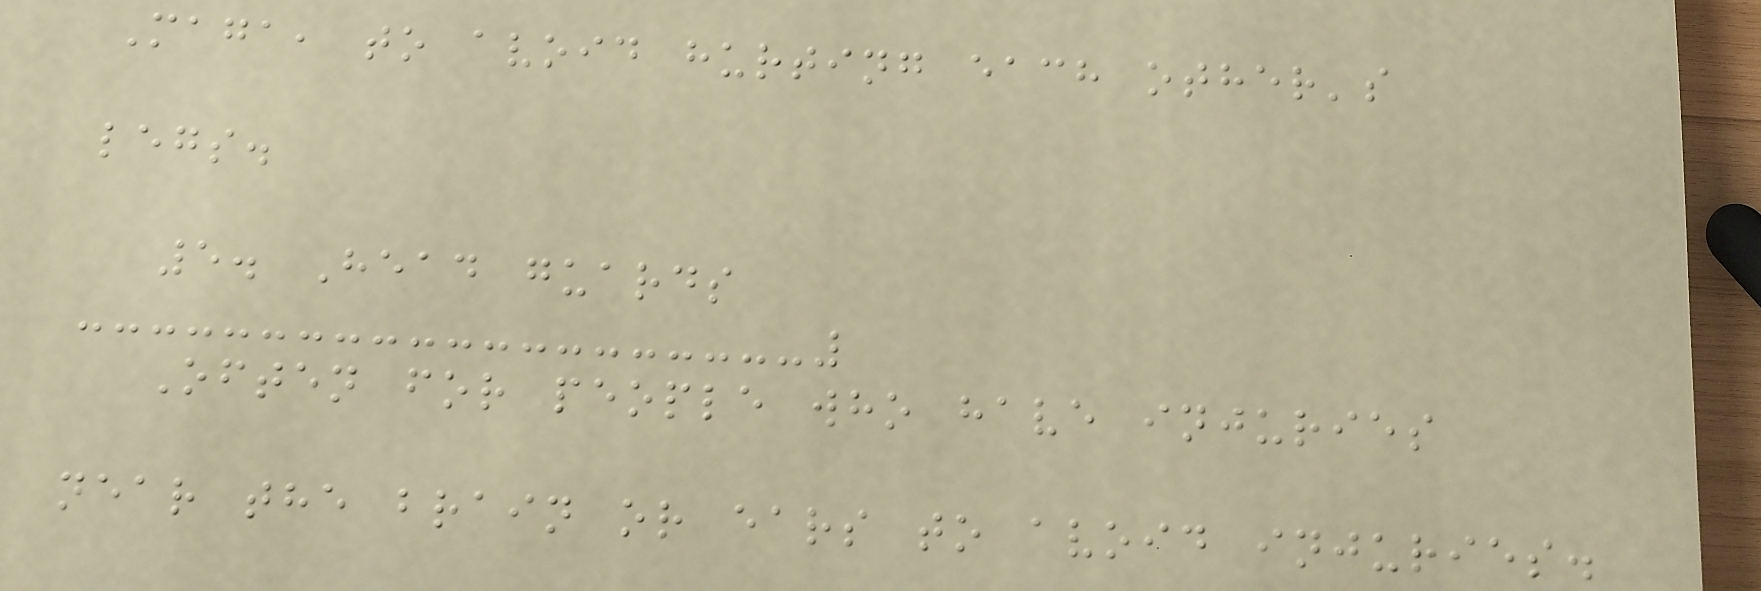Maga, to avoid hurting each other's
legs.
5. Head guards
Often for people who have injuries
near the brain or ears to avoid injuries.
